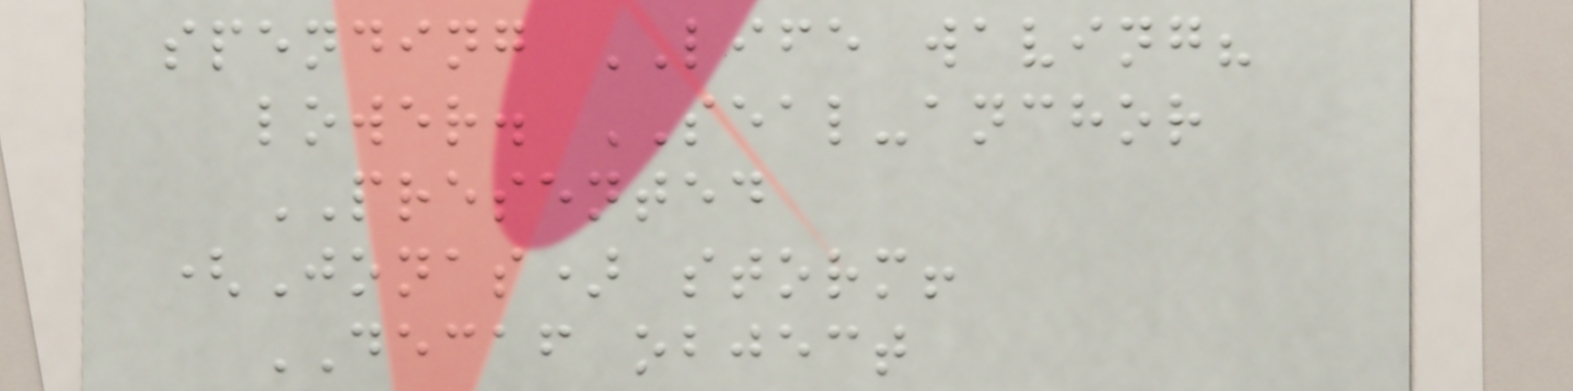spending LIFE waving?
lower. SEAL-anchor
PRESENTED
(Jonas) storm!
DECAF object
